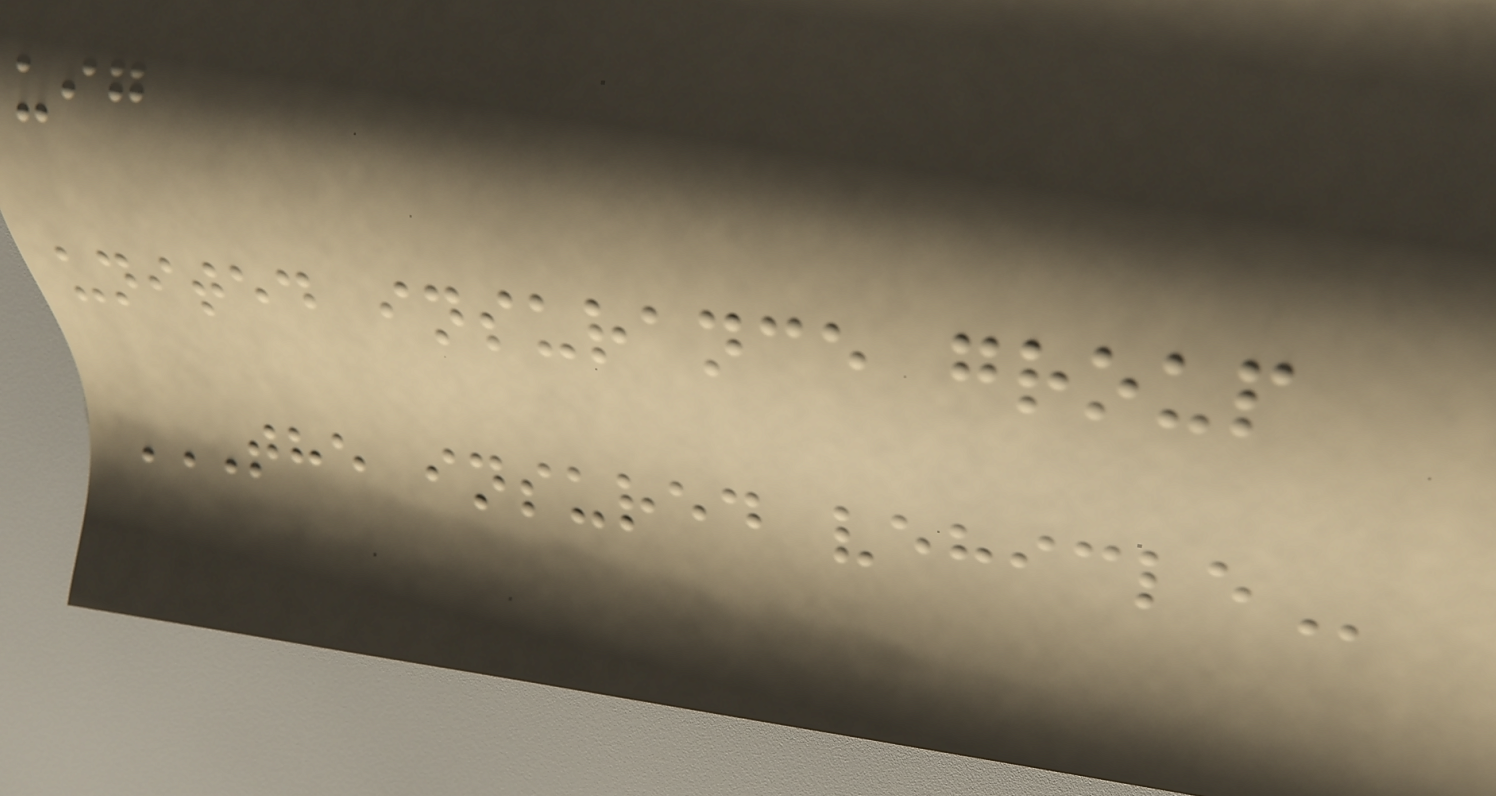uig
united insurance group
THE INSURED VEHICLE
